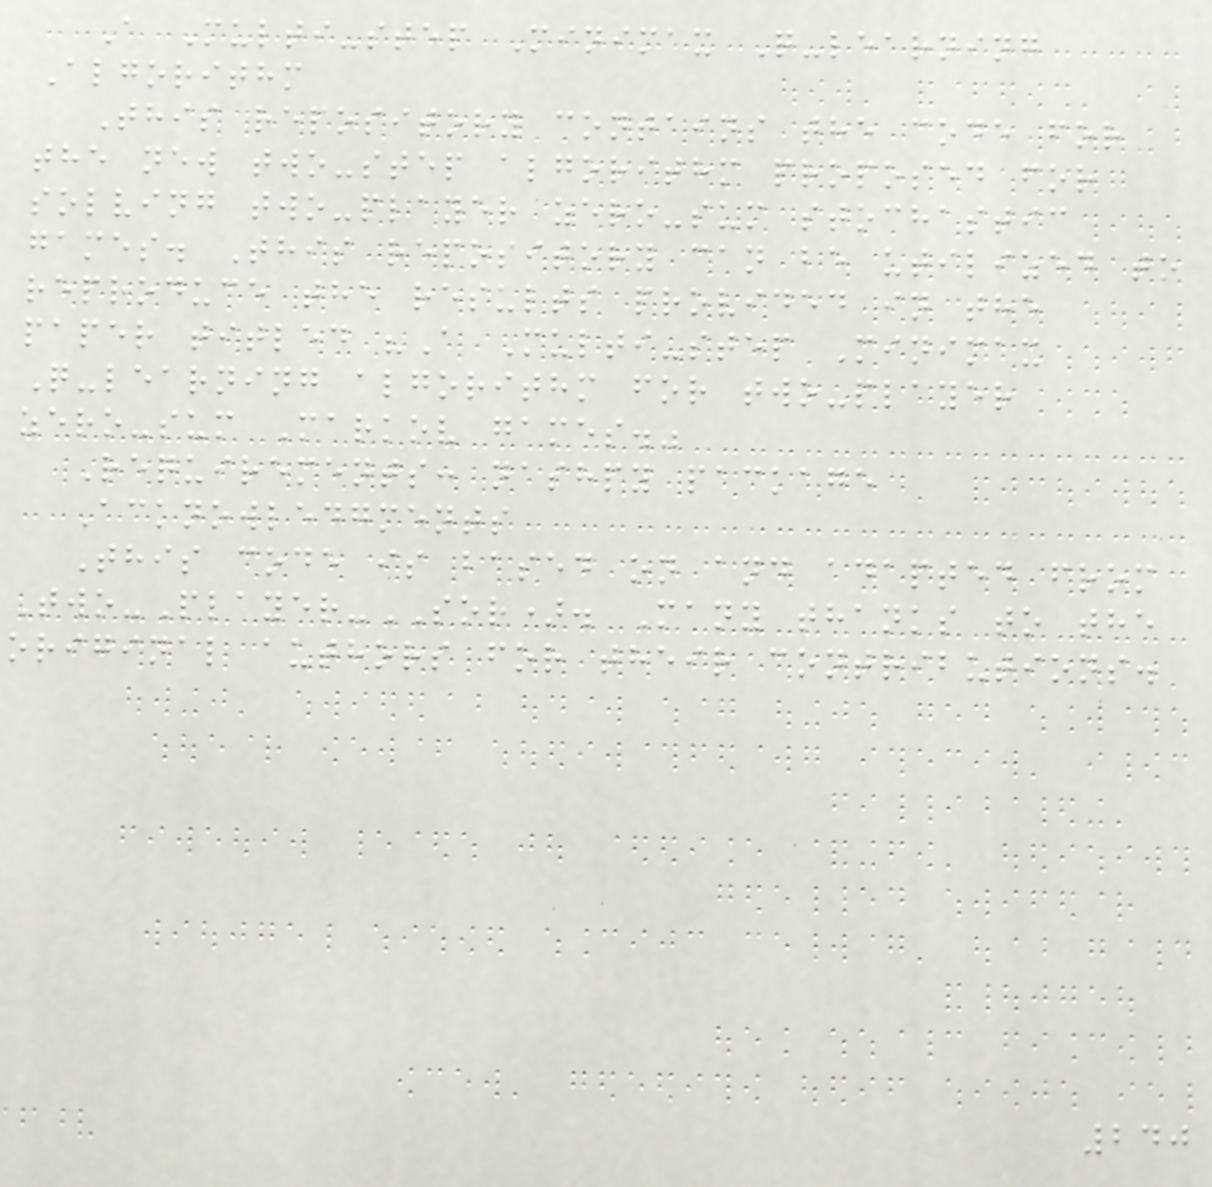A Multi-step Minimax Q-learning
Algorithm
This repository contains the code for
the new two-step algorithm proposed for
solving two-player zero-sum stochastic
games. This repository can be utilized to
reproduce the results provided in the
paper titled "A Multi-step Minimax
Q-learning algorithm for two-player
zero-sum Markov games."
Requirements: nashpy package
Acknowledgments
This code is based on and adapted from
Two-Player-SOR). Many thanks to the
original authors for their contributions.
240
